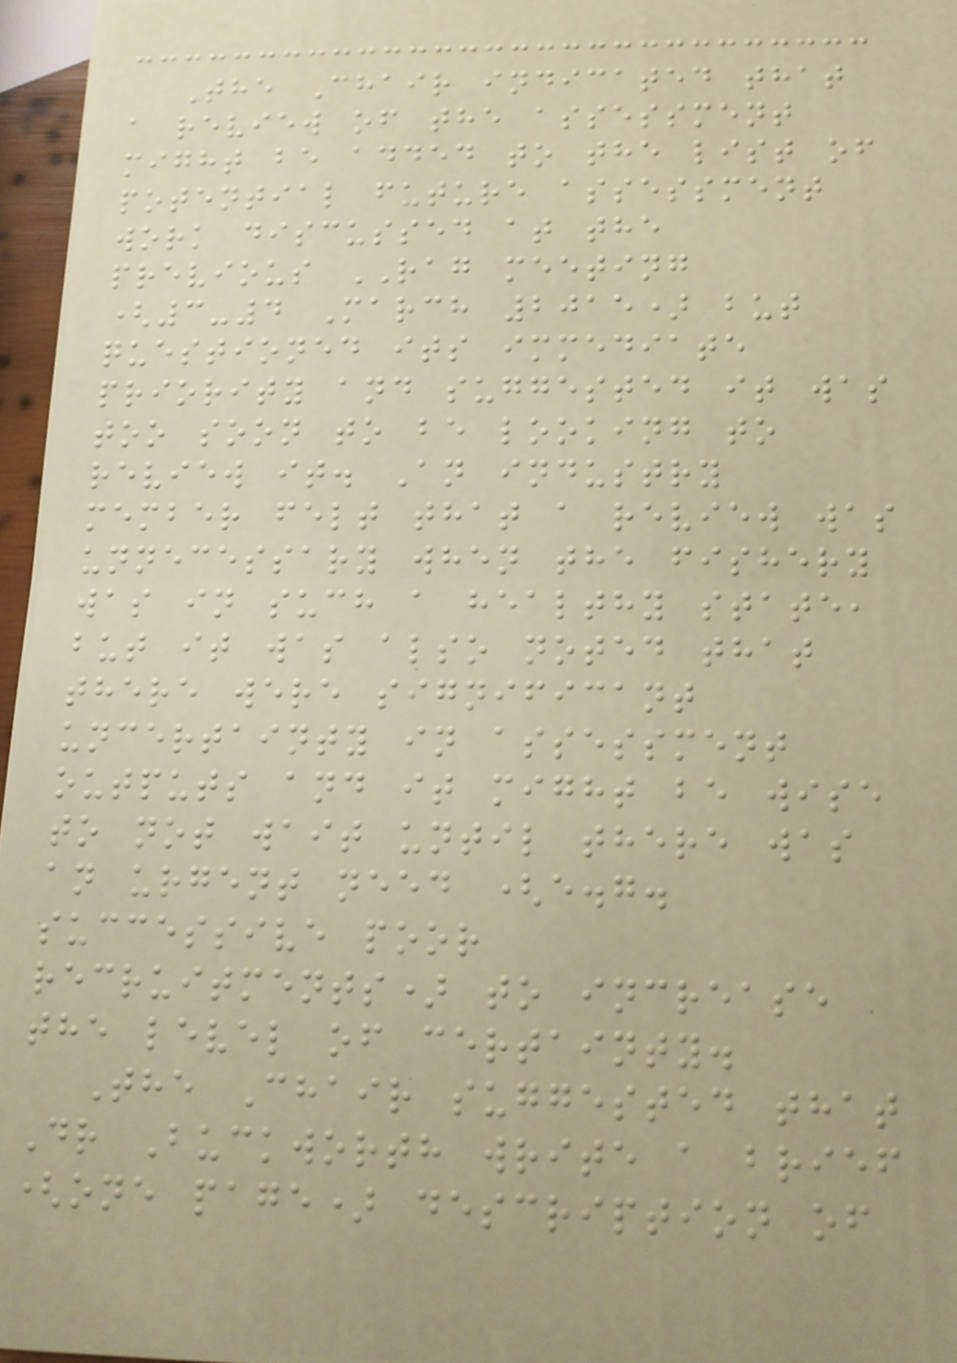The Chair indicated that
a review of the assessment
might be added to the list of
potential future assessment
work discussed at the
previous RAG meeting
(3-4 March 2015) but
questioned its immediate
priority and suggested it was
too soon to be looking to
review it. An industry
member felt that a review was
unnecessary when the fishery
was in such a healthy state,
but it was also noted that
there were significant
uncertainty in assessment
outputs and it might be wise
to not wait until there was
an urgent need (e.g.
successive poor
recruitments) to increase
the level of certainty.
The Chair suggested that
Dr Buckworth write a brief
(one page) description of
